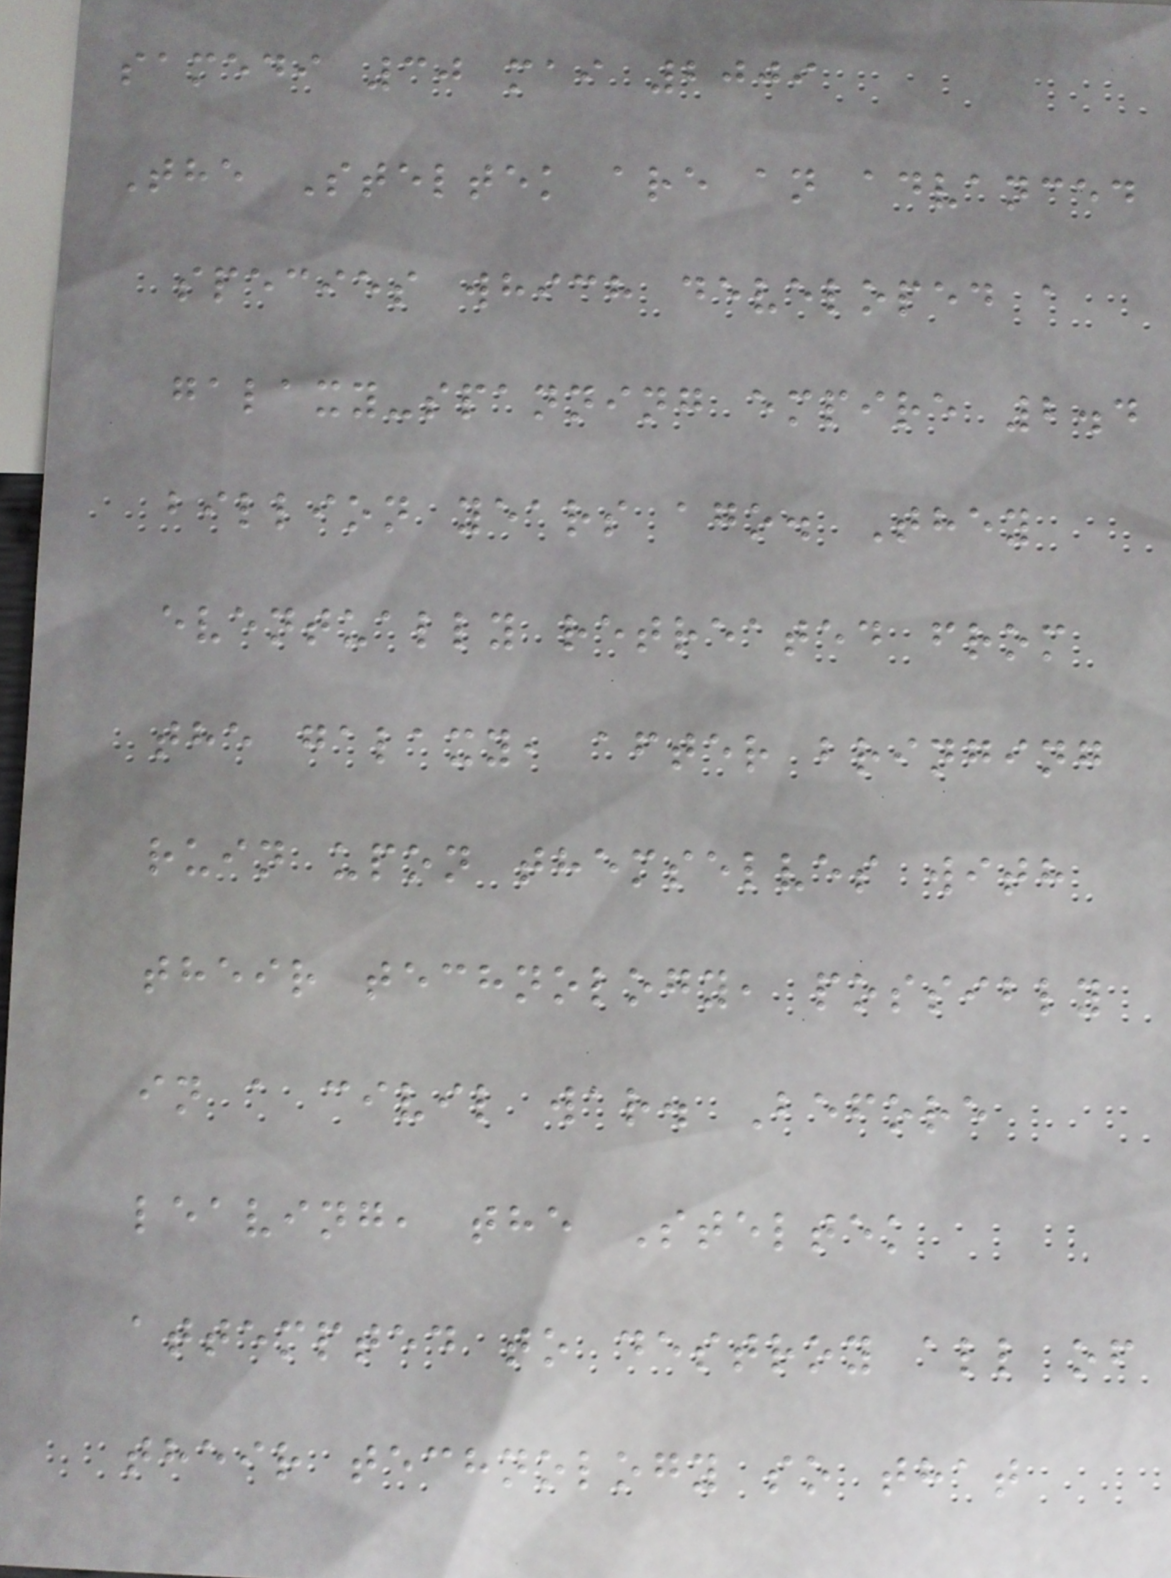samedi 30 mai 2009
The Steltek are an advanced
species which developed a
galaxy-spanning empire 2.4
billion years ago. They
eventually retreated from
the galaxy, after bringing
ruin upon themselves with
their technology, possibly
in a civil war. Before
leaving, the Steltek
attempted to destroy all of
their technology so that
